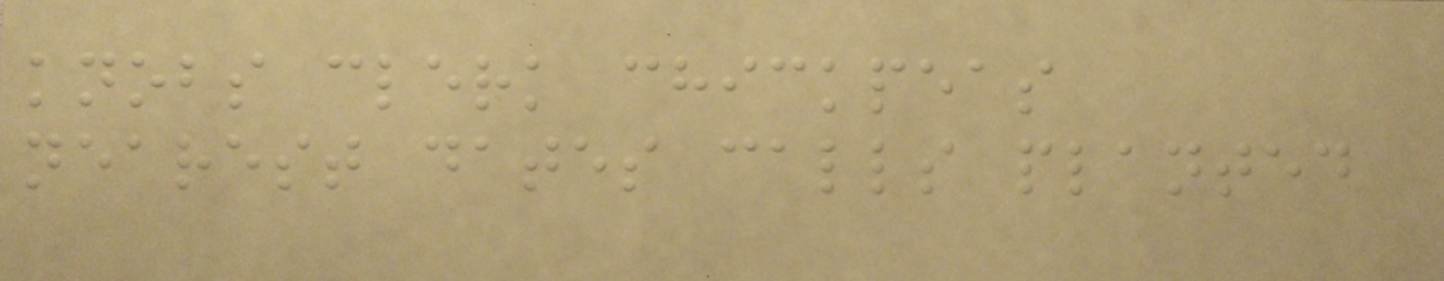knobs clerk chickpeas
nearest dates calls planted
